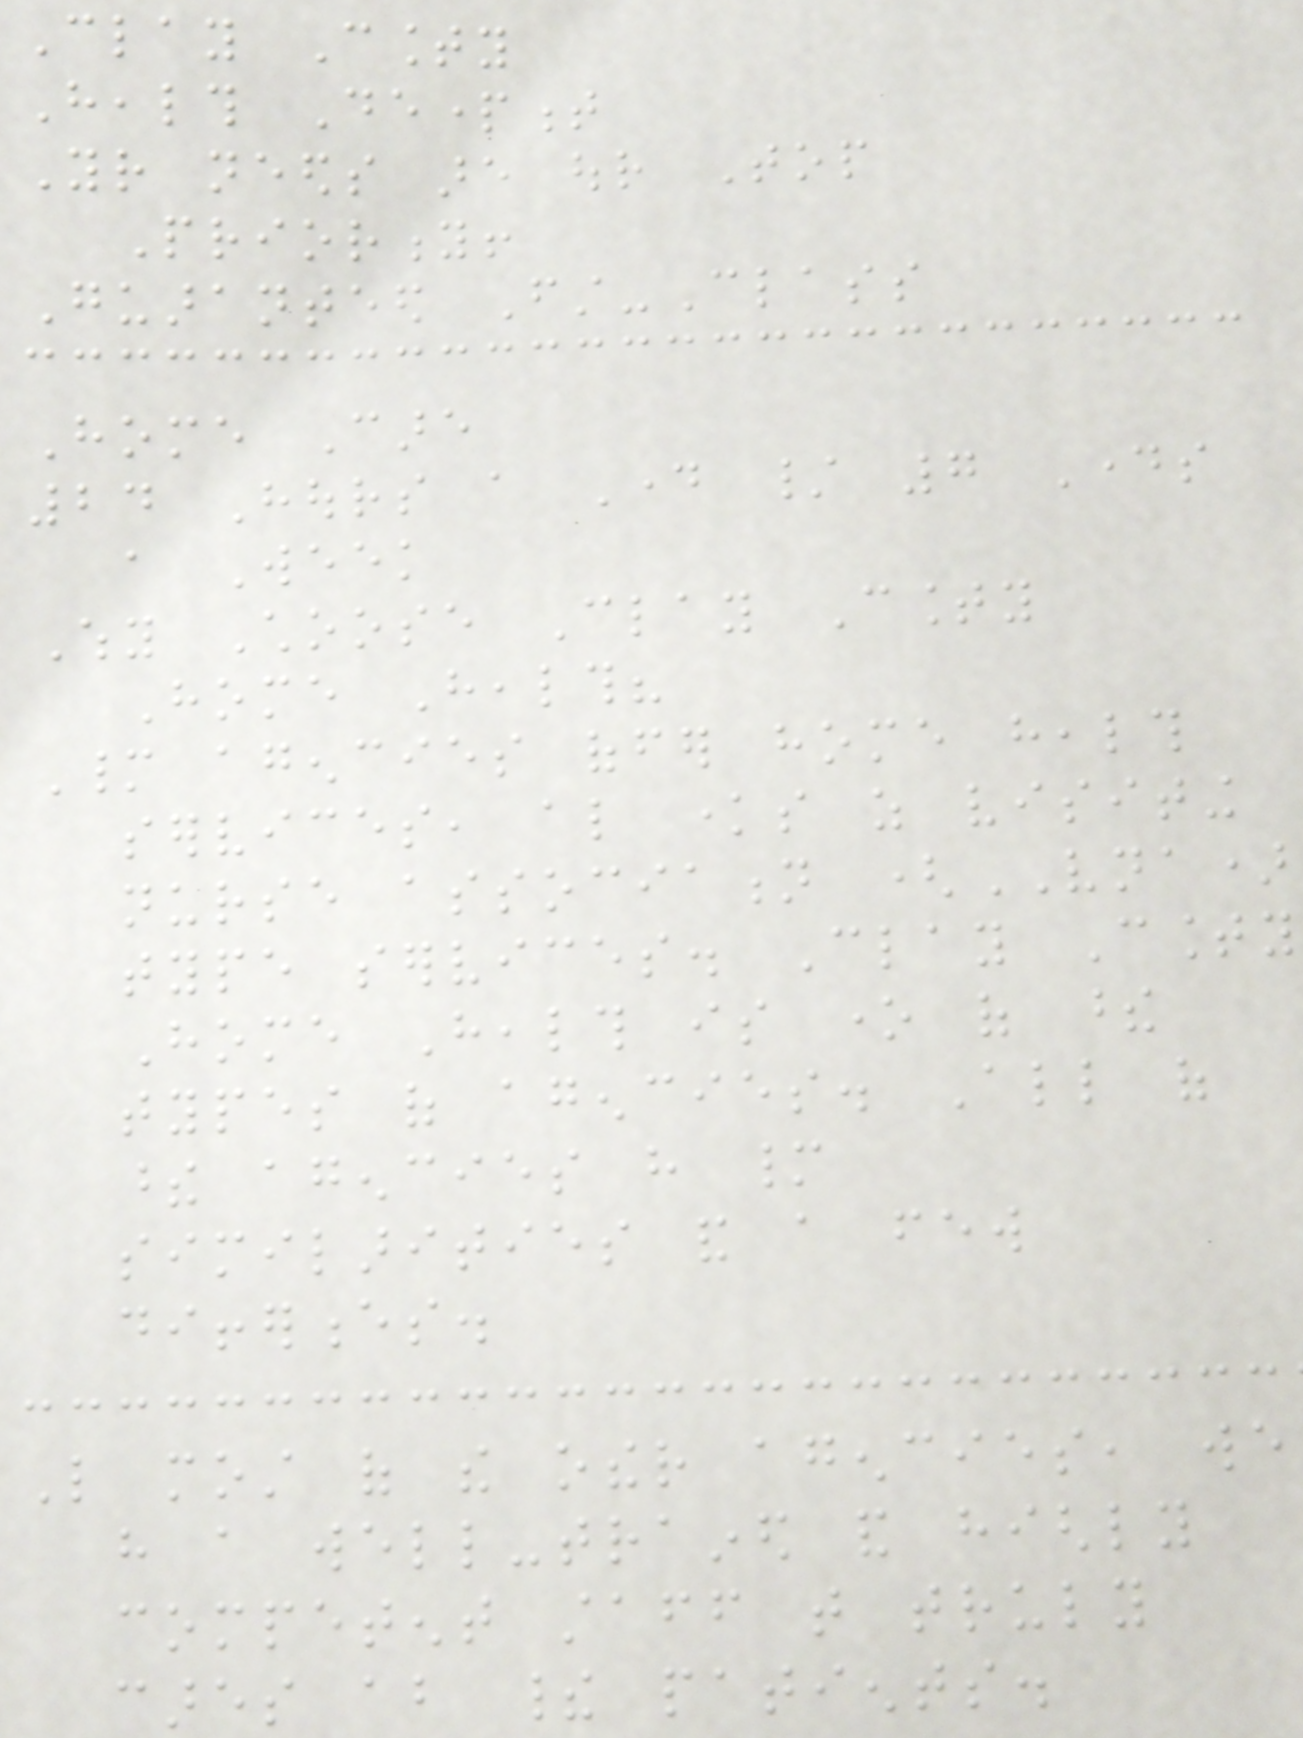Clay County
Health Department
Your needs are our Top
Priority!
Guaranteed First-Class
Home Care
24 Hours a Day / 7 Days
a Week
Why Choose Clay County
Home Health?
Many agencies offer home health
services, also knows as visiting
nurse association (VNA)
type services. Clay County
Home Health is one of these
types of agencies. All of
these agencies have many
similarities and a few
differences.
Like most of the other agencies, we
have a well-trained and highly
competent staff that truly
cares about their patients.
